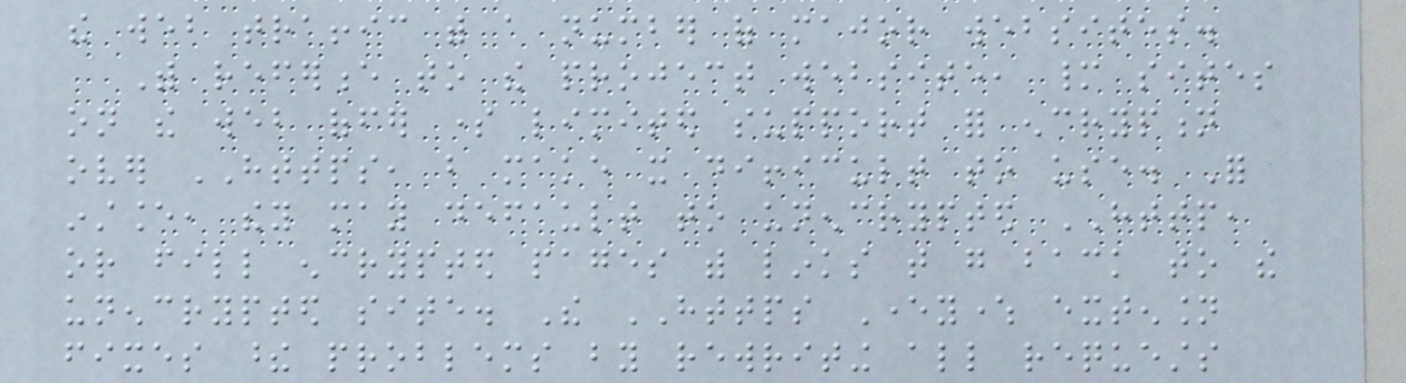the web traffic with a number of major websites.
With reference to the project website, many sites
on the web offer some limited support for encryption
over HTTPS, but make it difficult to use. For
instance, they may default to unencrypted HTTP,
or fill encrypted pages with links that go back to the
unencrypted site. The HTTPS Everywhere extension
fixes these problems by rewriting all requests
